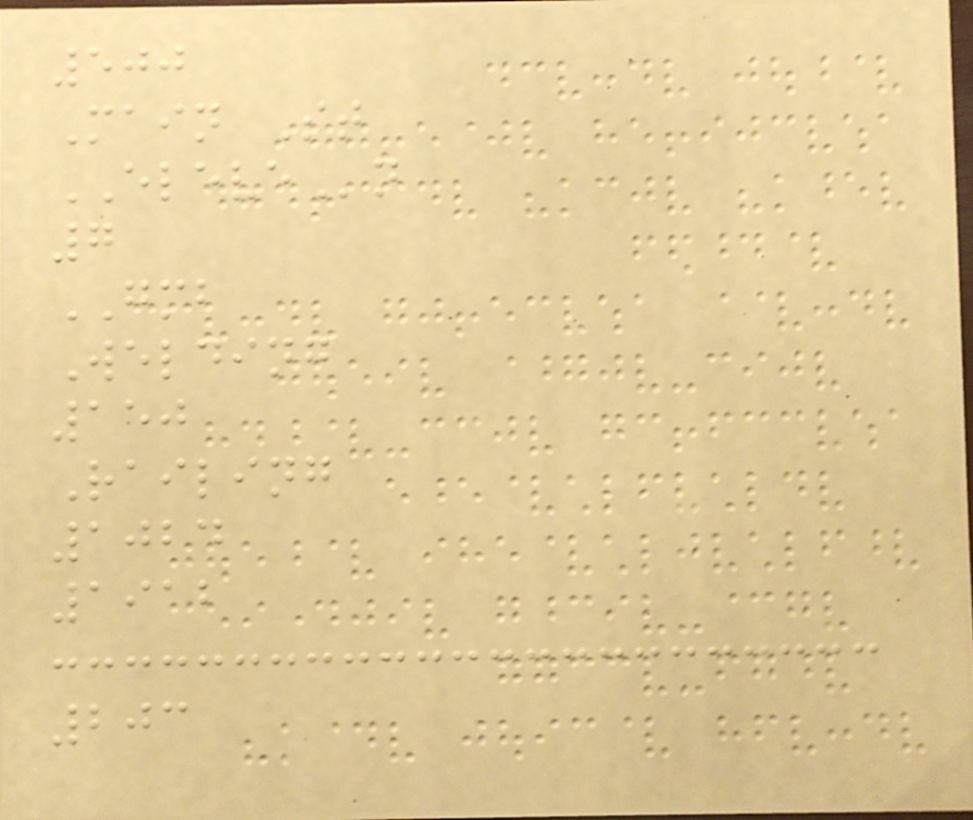500
Main St
ELEVEn
7
GMB
Welding
150
Railing
1024
1912
203
